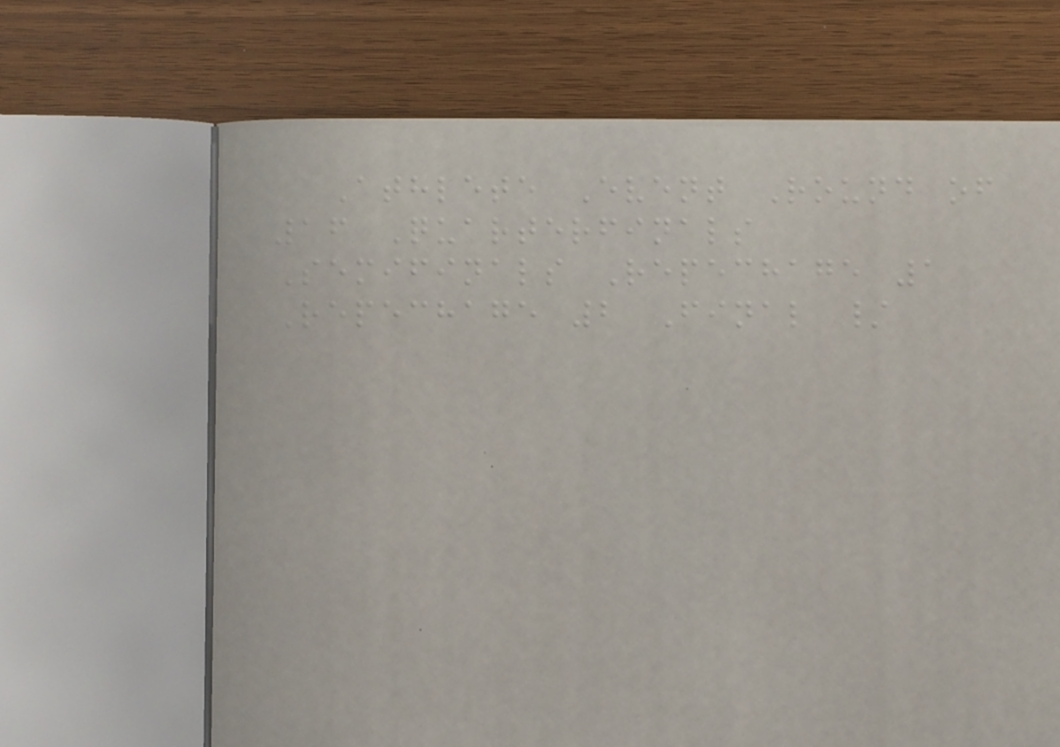Athlete Event Round of
16 Quarterfinals
Semifinals Repechage 1
Repechage 2 Final /
